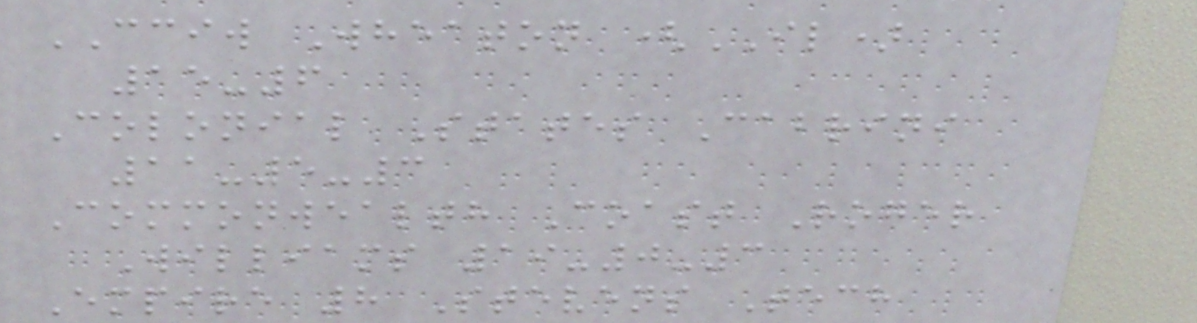CCIW Wheaton (IL)
15-6
Colonial States Cabrini
11-5-3
Commonwealth Coast Roger
Williams 19-0-3
Empire 8 Stevens Tech
